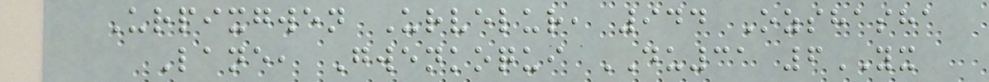Urpixgwen Urvelur, 944 Ozshasha
Lane, Gwenkoqui DU31 6YX
